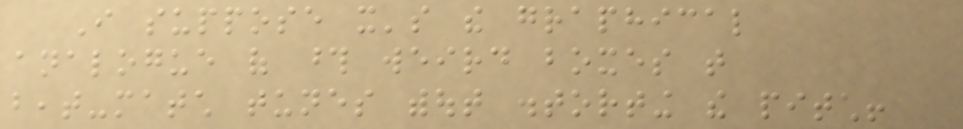I suppose it's the graphical
analogue of those weird boxes that
beat-match tunes without distorting the pitch!
